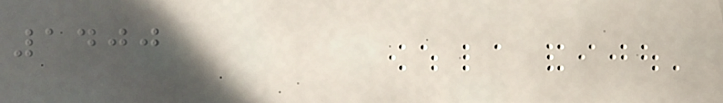1400
